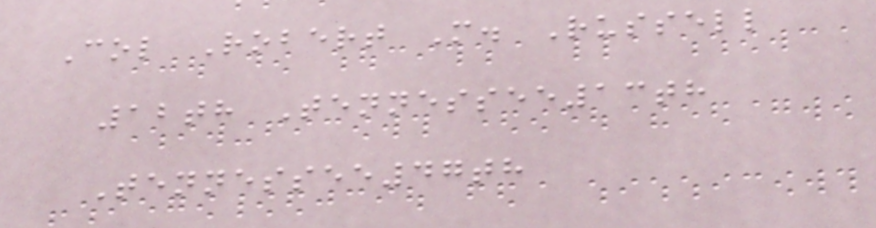Col Robert M. Russell
12th Tennessee13th
Tennessee47th
